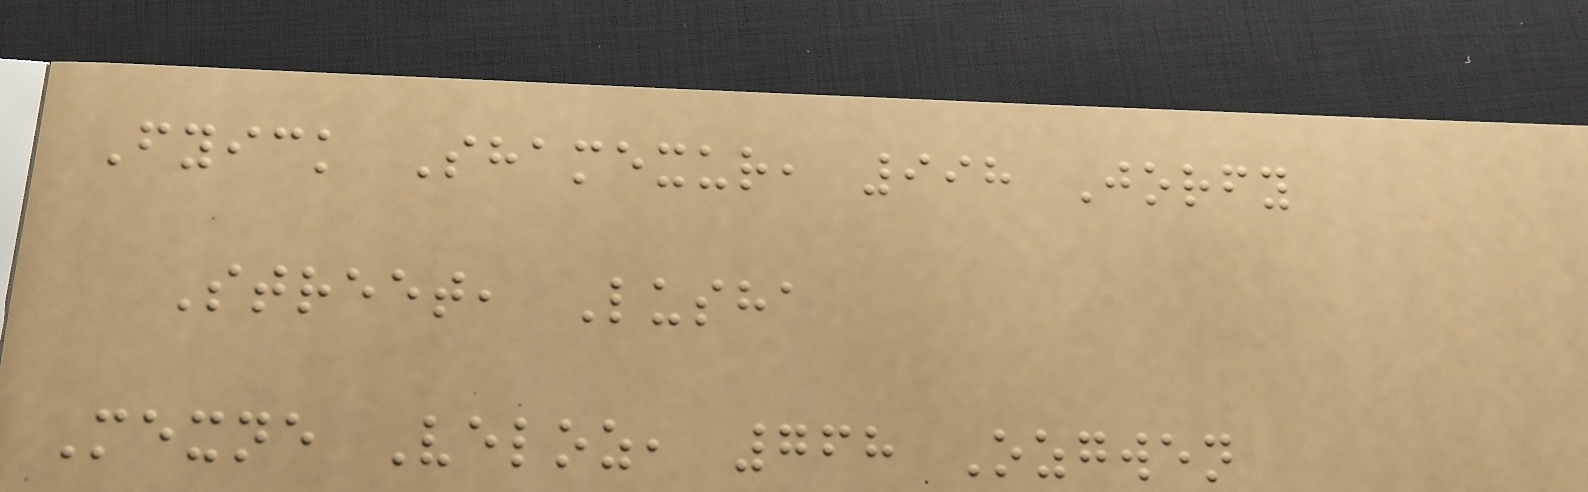Fyick Shamexur, 998 Jorfy
Street, Lusha
Mexne Veloz, 768 Ozgwen
